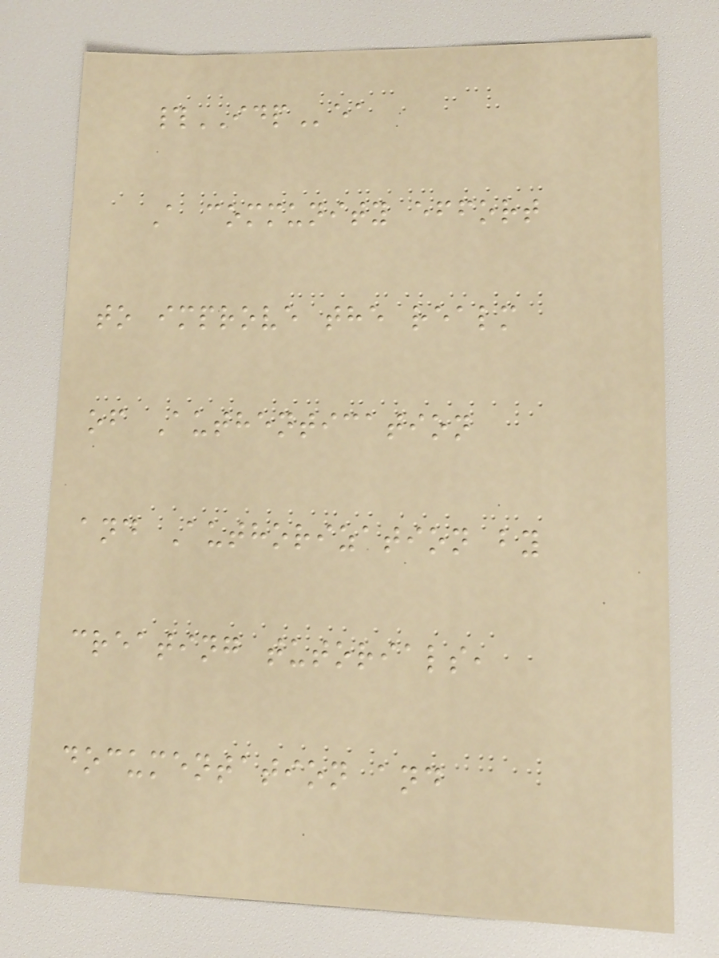#IDPea
A community effort
to improve the realm
of Authentication
and Authorization by
creating tutorials,
documentation and
